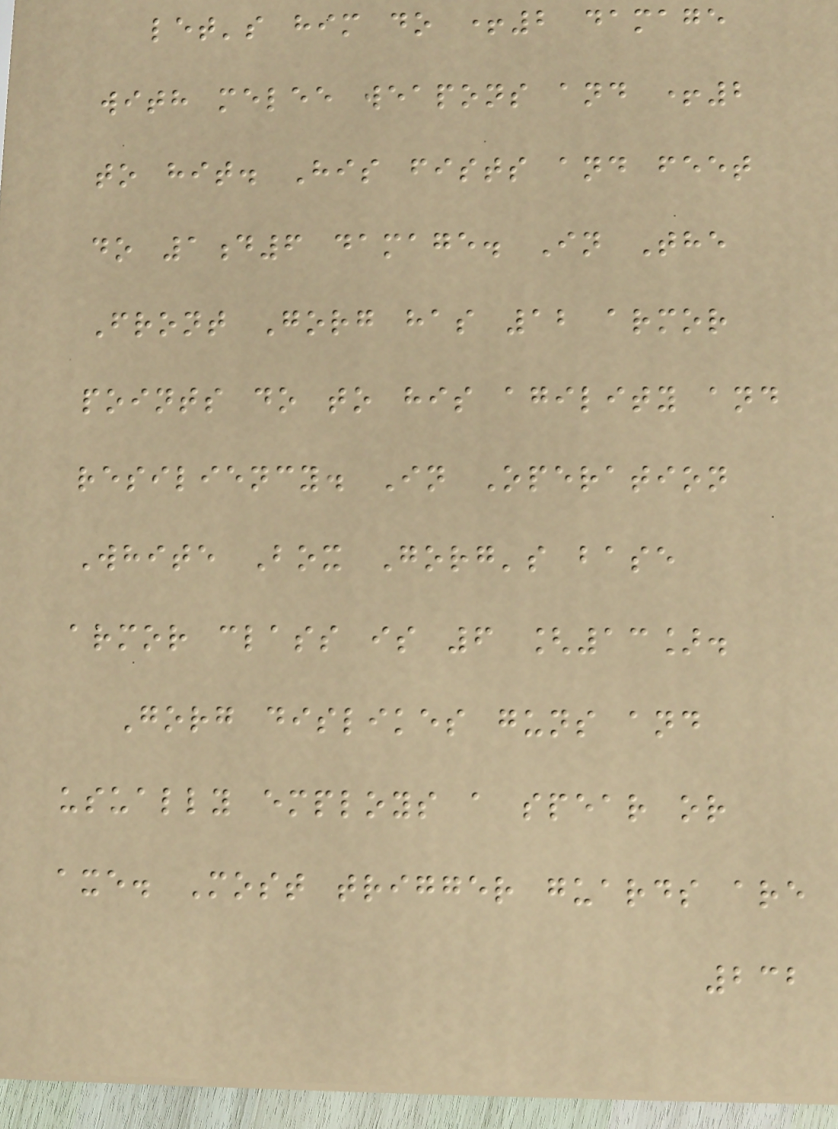let's him do +2 damage
with melee weapons and +2
to hit. His fists and feet
do 1d6 damage. In The
Front Gorg has 12 armor
points do to his agility and
resiliency. In Operation
White Box Gorg's base
armor class is 6 [13].
Gorg dislikes guns and
usually employs a spear or
axe. Most trigger guards are
232
